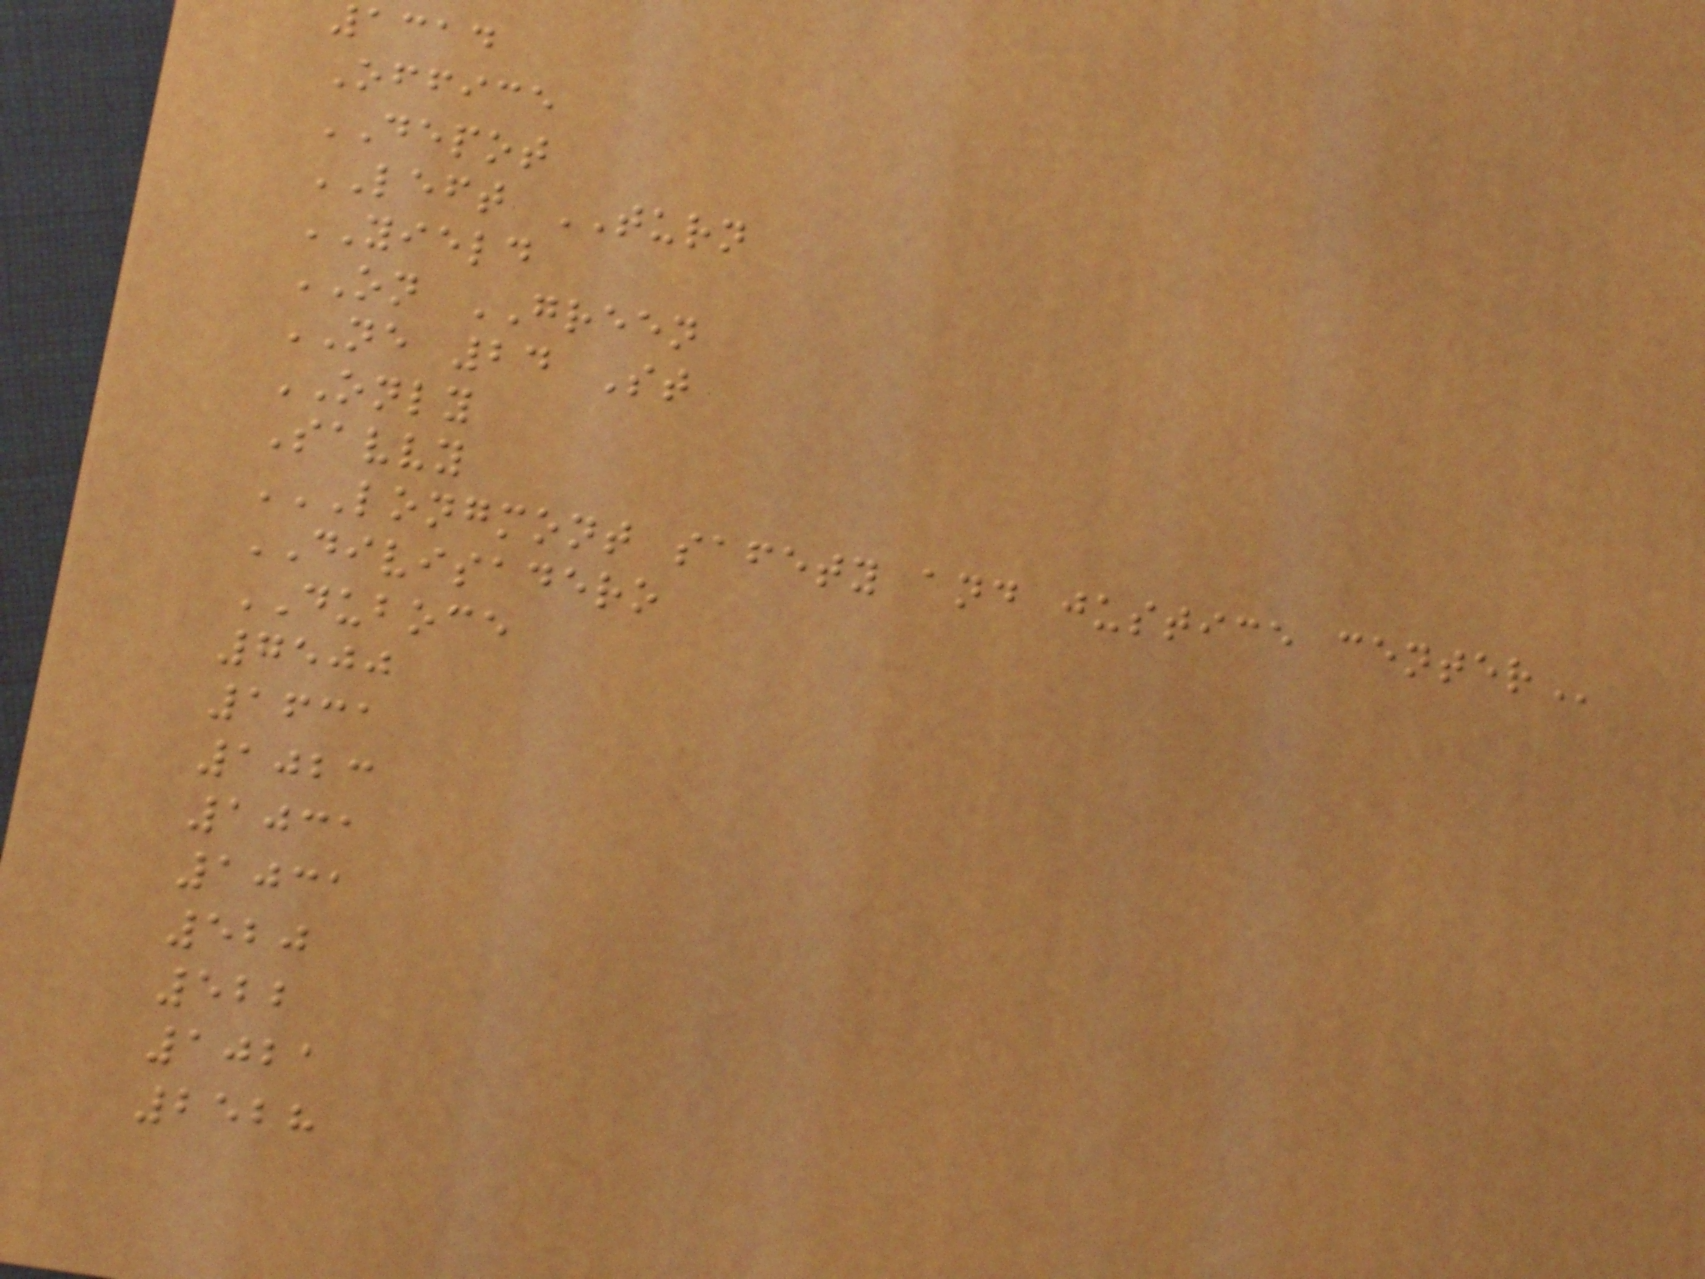1314
Office
DEPOT
LEFT TURN
YIELD
ON GREEN
NE 24 St
ONLY
Savvy
LONGMONT SAFETY AND JUSTICE CENTER
DIVISADERO
DUBOCE
7500
1631
1023
1031
1031
520
522
1021
2528
